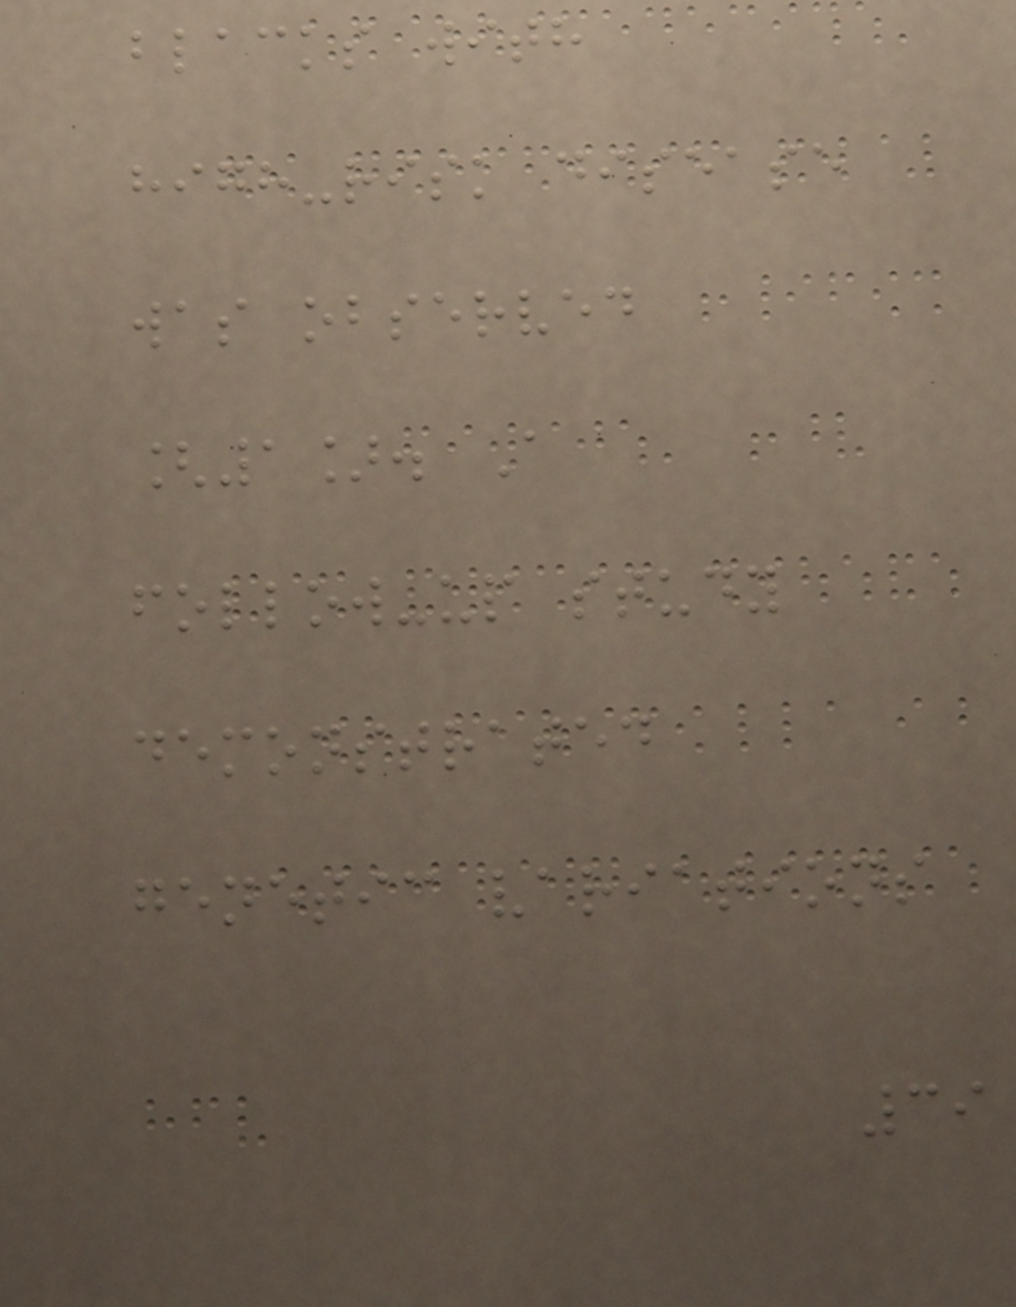blacks with
high-risk disease
was observed
[1]. A
follow-up study
demonstrated
genetic variations
39
